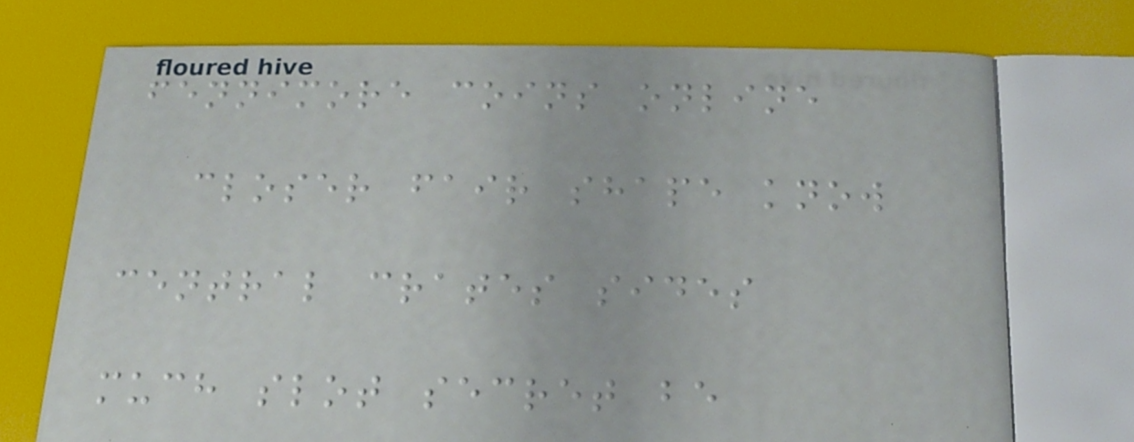fennimore coins online
closer fair shape know
central crates sides
much slot secret be
